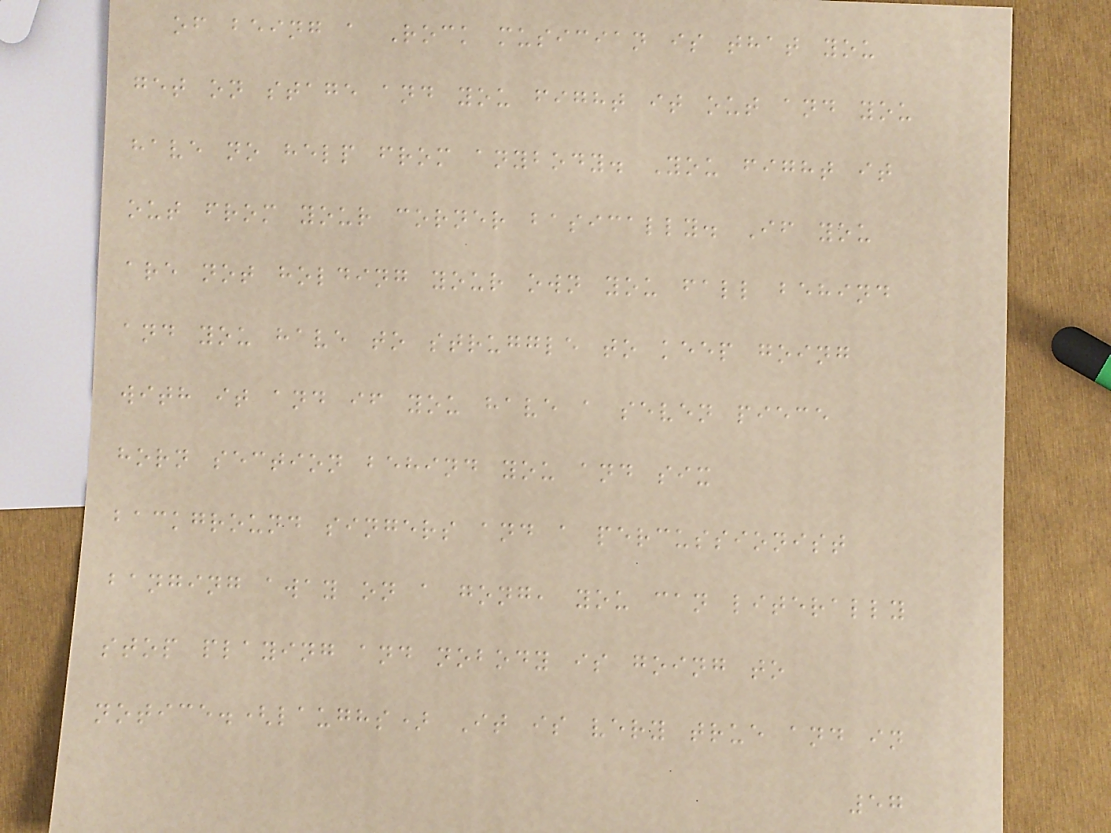of being a Rock musician is that you
get on stage and you fight it out and you
have no help from anybody. You fight it
out from your corner basically. If you
are not holding your own you fall behind
and you have to struggle to keep going
with it and if you have a seven piece
horn section behind you and six
background singers and a percussionist
banging away on a gong, you can literally
stop playing and nobody is going to
notice.(laughs) It is very true and in
57
